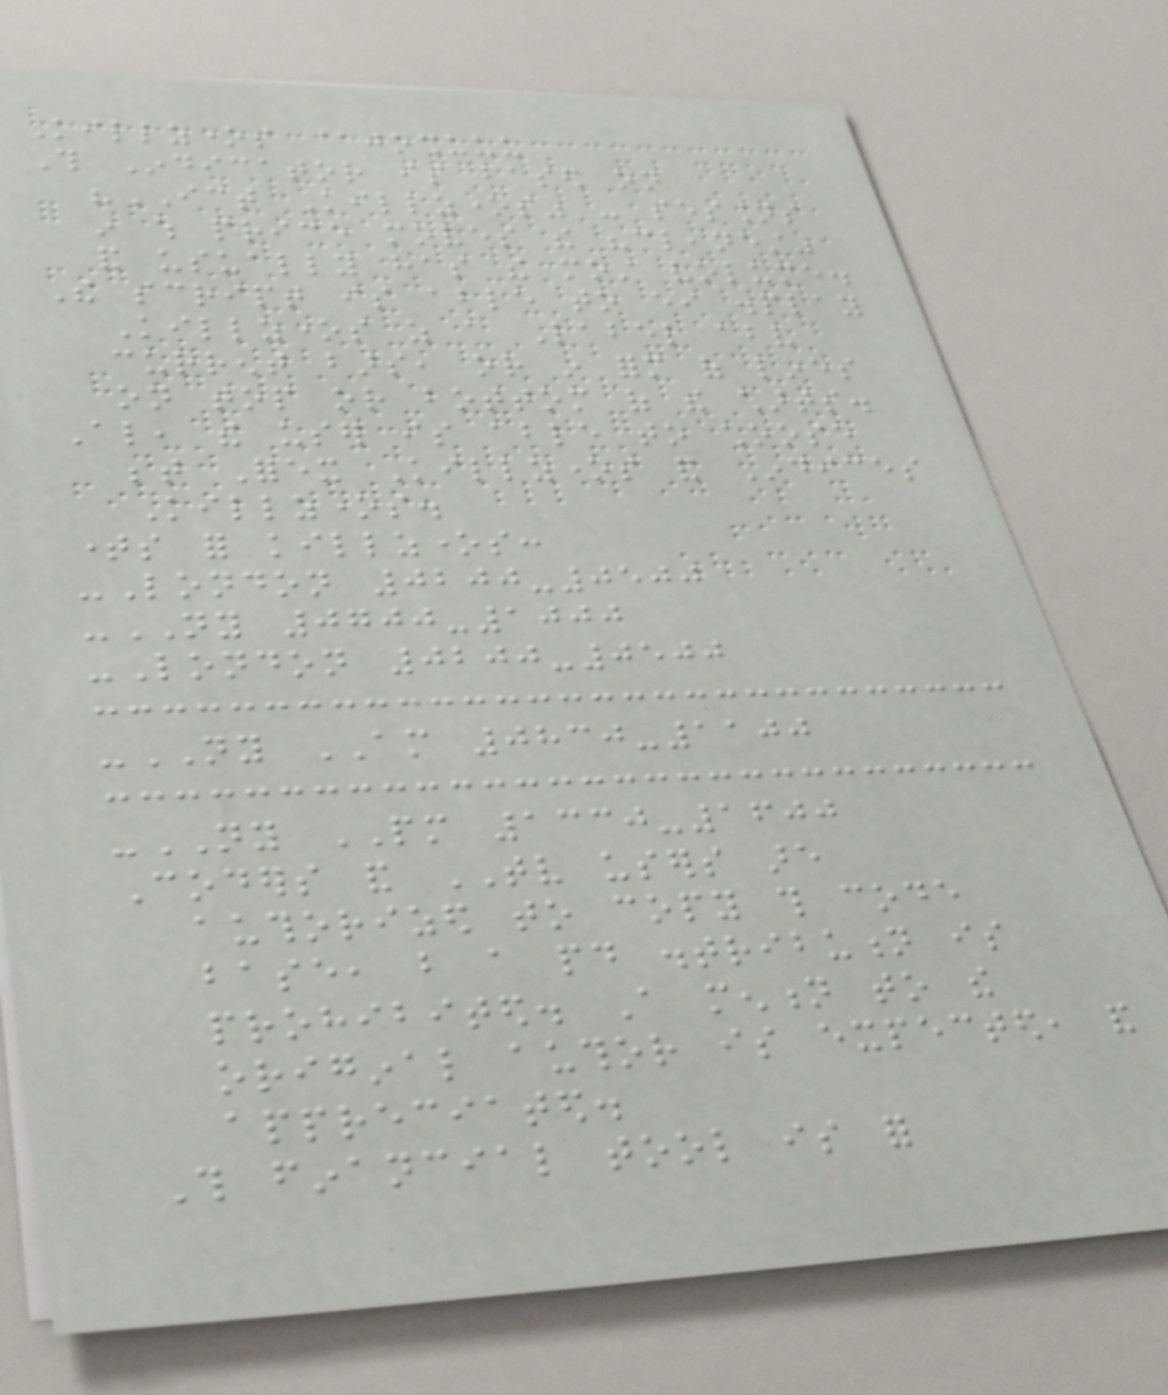Killzones @joshuuu
This Indicator is based on
"ICT Killzones" - sessions
in which price moves the "cleanest"
and usually has the most volume.
The script is able to either display
Killzones as a Label above
current bars, or in form of lines
on top or bottom of the charts.
Also, the user is able to choose
between Forex Killzones and Indices
Killzones.
times for killzones:
-London 0200-0500
-NY 0700-1000
-London 0200-0500
-NY AM 0830-1100
-NY PM 1330-1600
Coders and TV users are
authorized to copy this code
base, but a paid distribution is
prohibited. A mention to the
original author is expected, and
appreciated.
This financial tool is for
